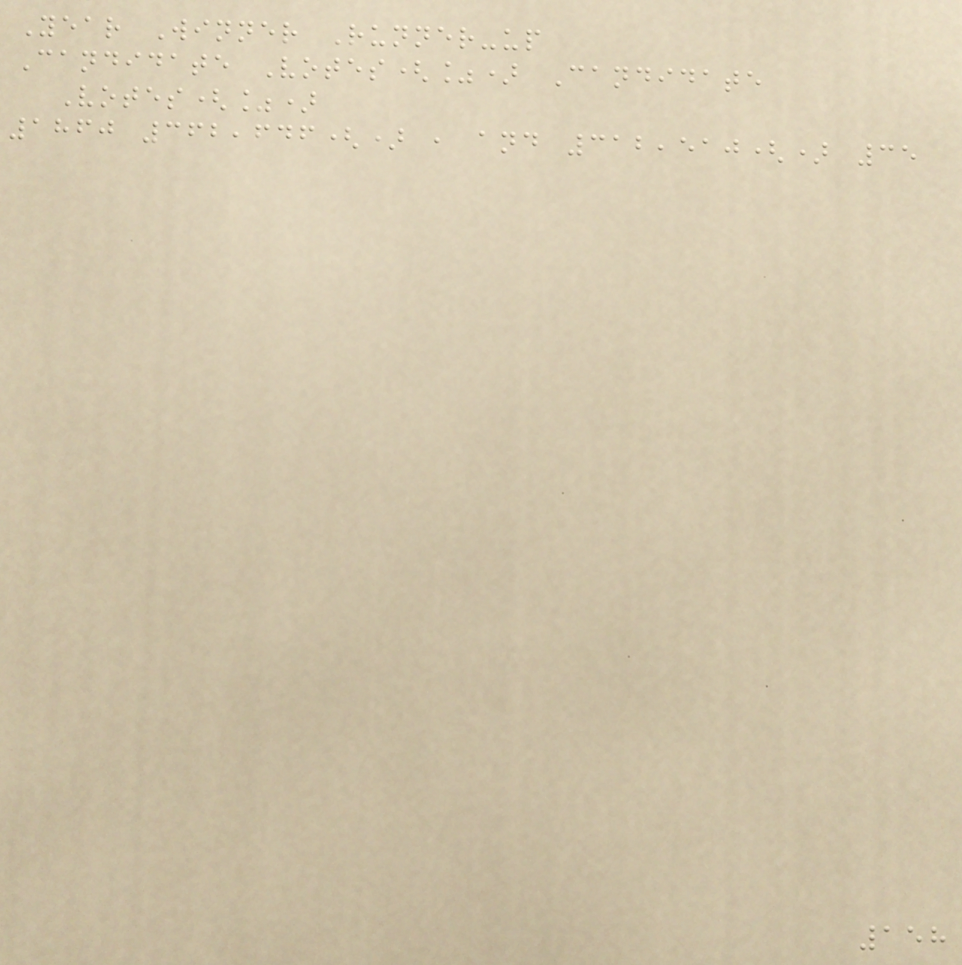Year Winner Runner-up
Candidate Votes(%) Candidate
Votes(%)
1860 362,646() , and 312,510() 35
158
